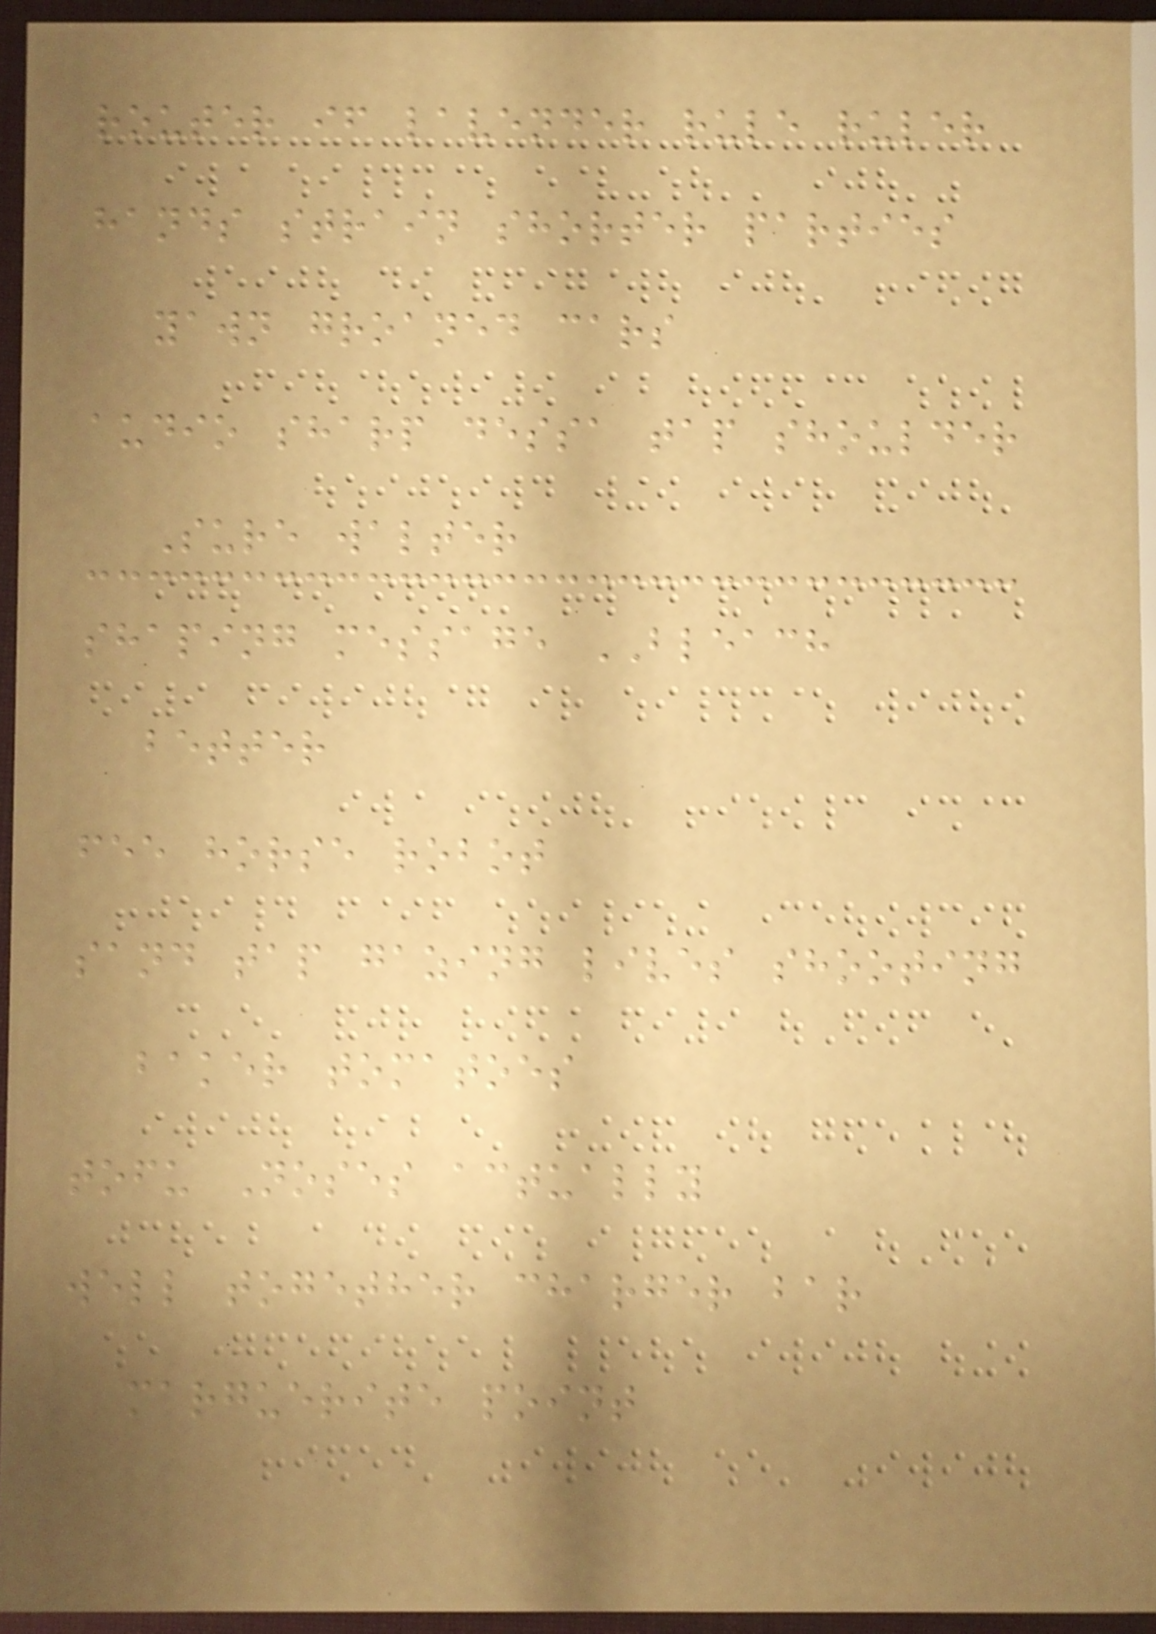router if lavender rule ruler
hands strain shorter parties
yawn groaned cars
audio sharp dessa tap shoulder
Sure walter
shaping message BLEACH
better
fee horse robot
sand tap gazing lives shooting
baker tomatoes
tofu Noses actually
well together charger bar
marguerite point
